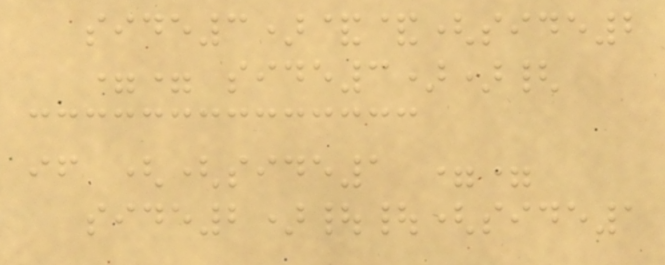side3)&&(side2
== side3)){
if ((side1 ==
side2)||(side1
